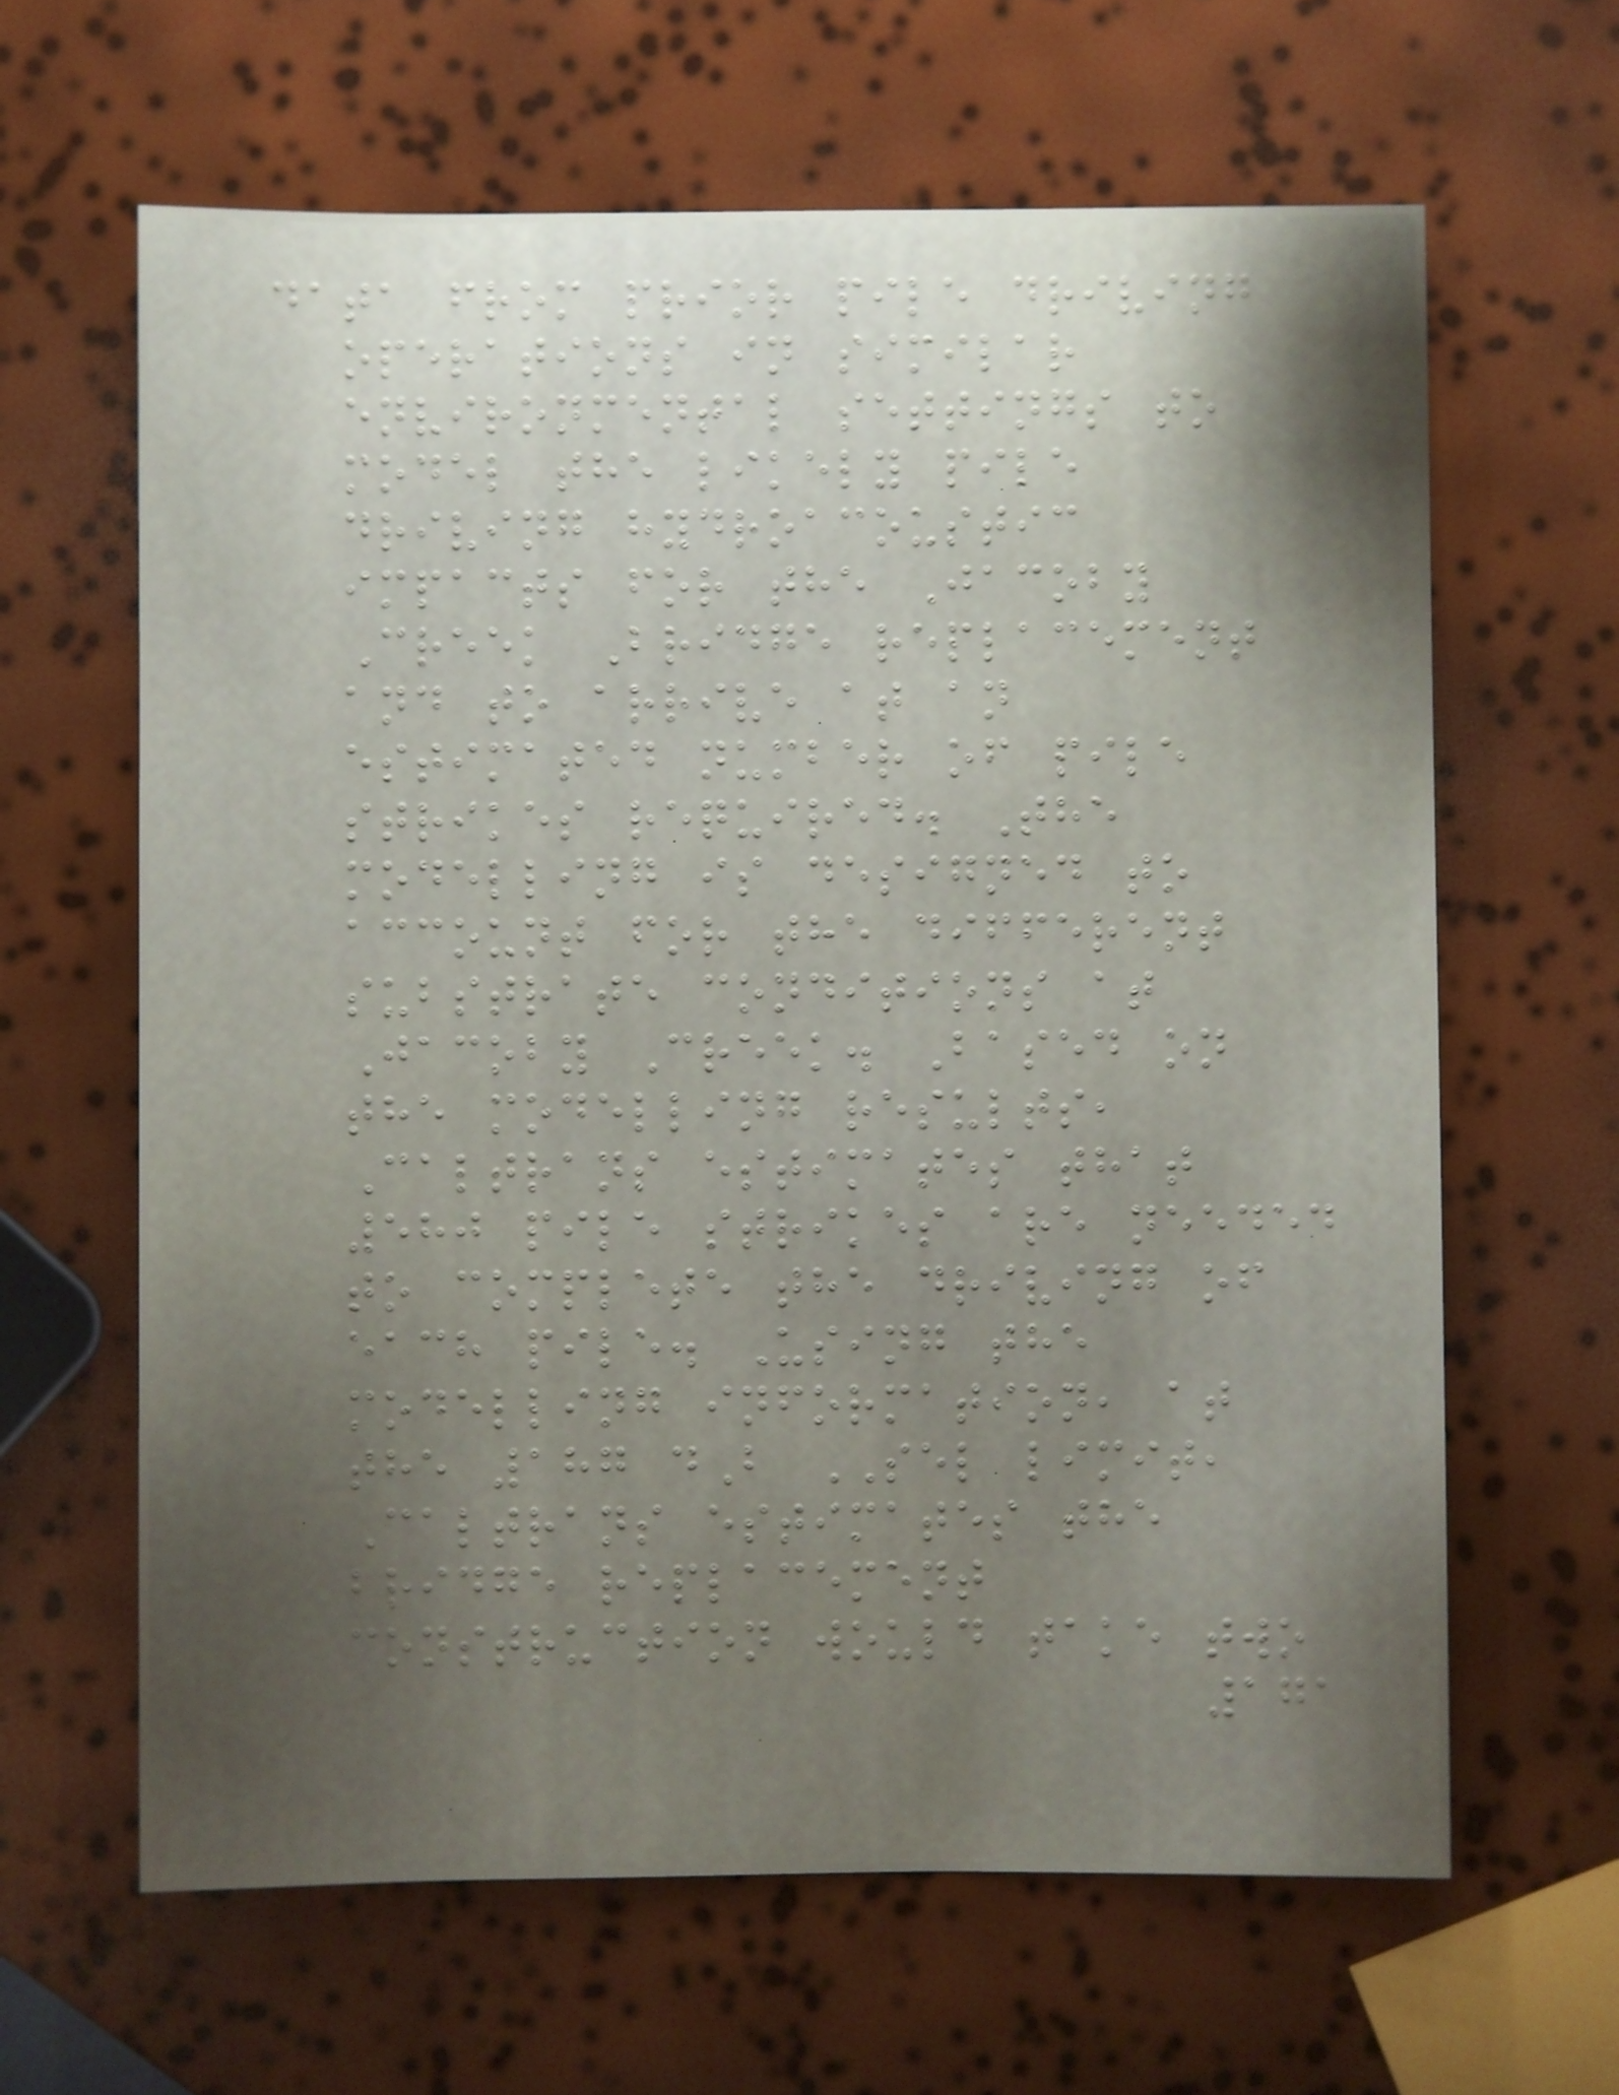data from prior pile driving
operations in similar
environmental settings to
model the likely pile
driving hydroacoustic
impacts for the Jacoby
Creek Bridge replacement
and to arrive at an
estimated number of pile
strikes required. The
modelling is designed to
account for the different
substrate conditions at
Jacoby Creek. Based on
the modelling results,
Caltrans estimates that
580 pile strikes are needed
to complete the driving of
each pile. Using the
modelling information, at
the 187 dB SEL limit,
Caltrans estimates the
bridge replacement
construction would take two
171
